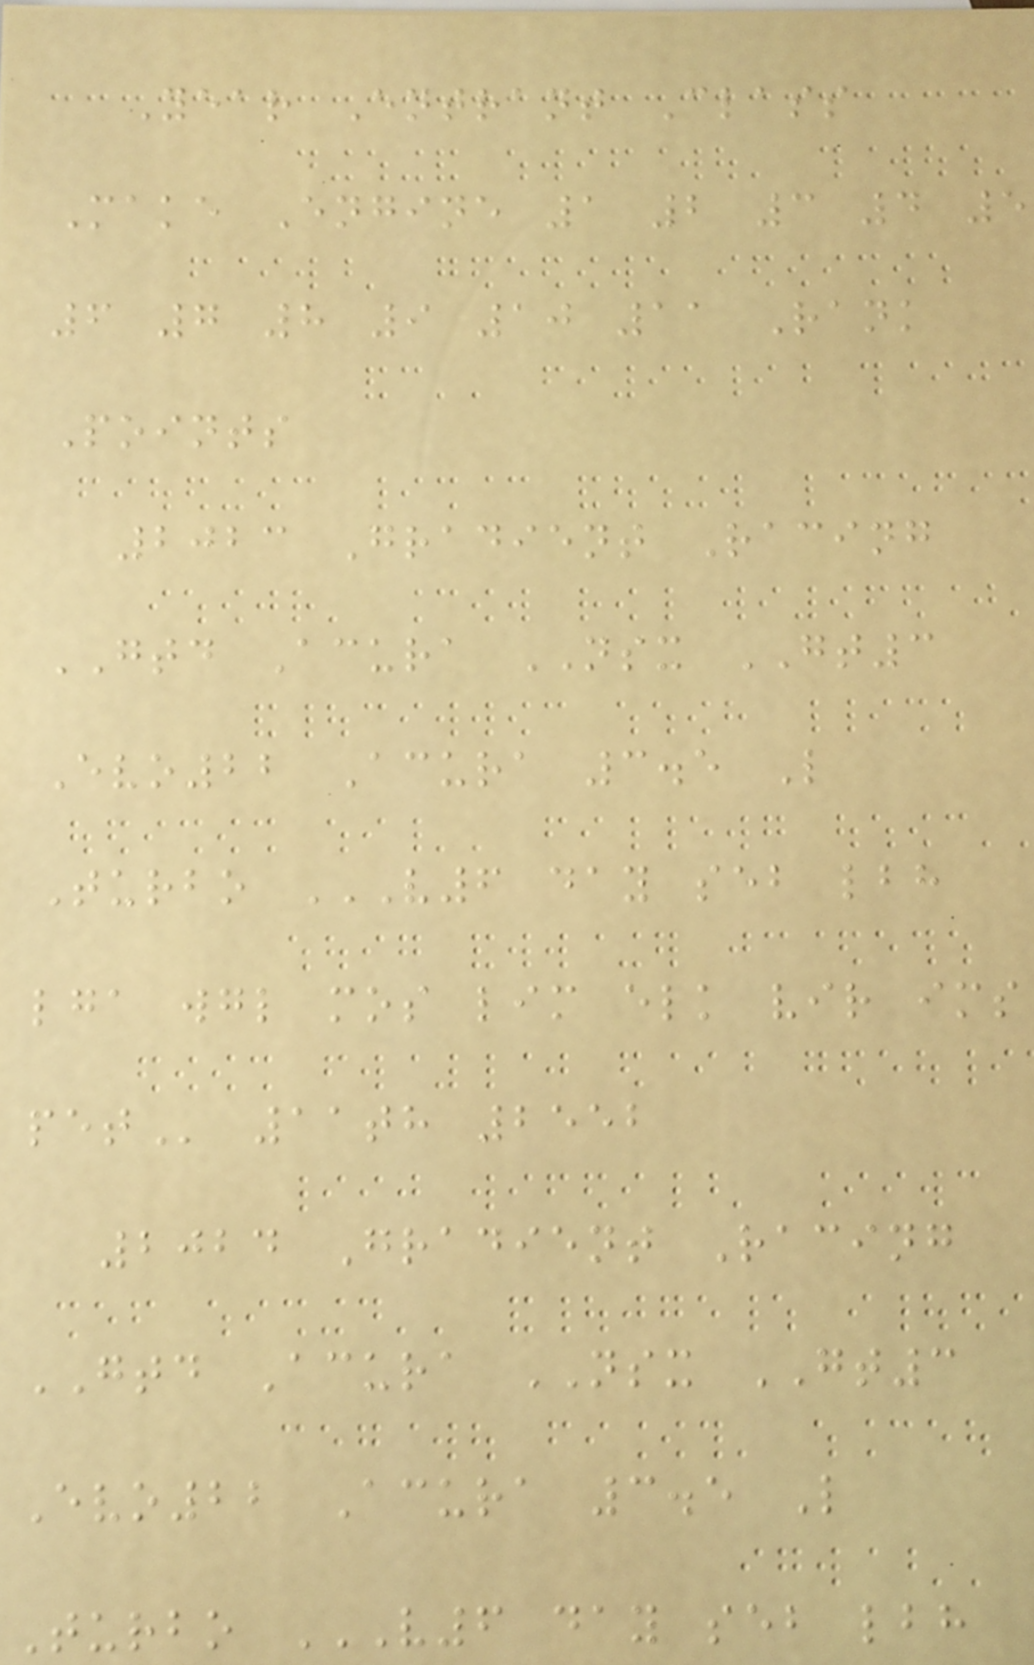Year Entrant Class
Make Engine 1 2 3 4 5
6 7 8 9 10 11 Rank
Points
2023 Gradient Racing
GTD Acura NSX GT3
Evo22 Acura 3.5 L
Turbo V6 DAY SEB LBH
LGA WGL MOS LIM ELK VIR IMS
PET 11th 2552
2024 Gradient Racing
GTD Acura NSX GT3
Evo22 Acura 3.5 L
Turbo V6 DAY SEB LBH
